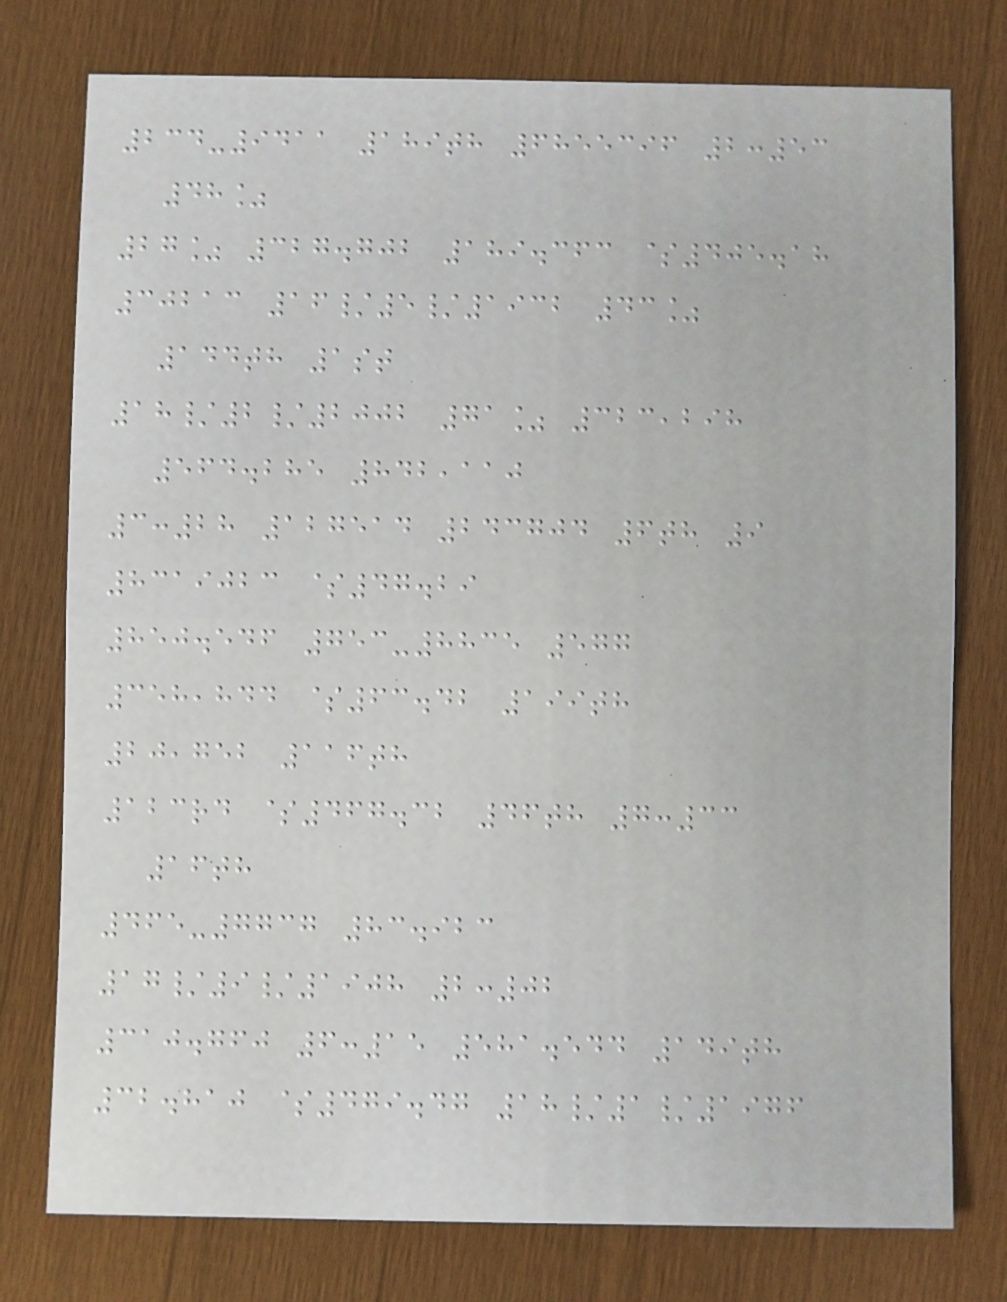234-9411 189th 6855396 2:53
48%
27% 327.702 189.363 $405.18
30213 16/5/1932 43%
144th 1st
18/2/2002 71% 323,298
564.285 842,110
3:28 127514 243704 6th 9
8319023 $47.29
850.546 753-8835 577
358,844 $63.42 199th
20,752 116th
123rd $467.32 46th 7:33
16th
465-7737 83.923
17/9/1908 2:02
310.760 6:15 581.544 149th
32.810 $479.47 18/1/1976
